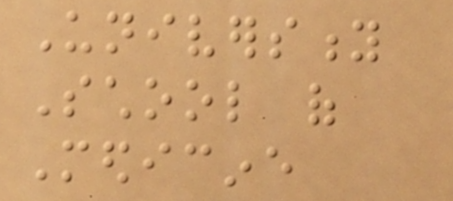University
School of
Medicine
